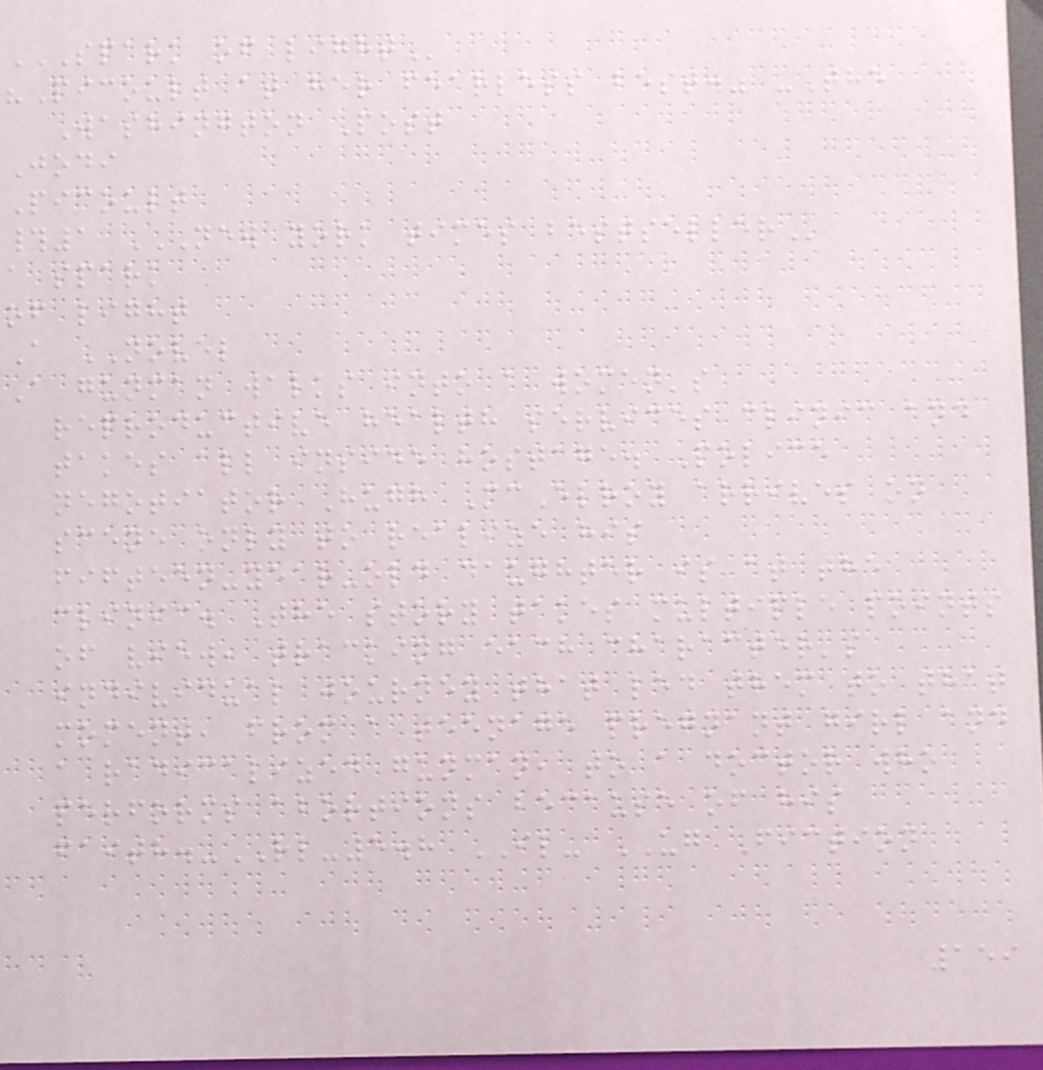SPARK OF LIGHT
"Picoult at her fearless best." -The
Washington Post
Jodi
Picoult
#1 NEW YORK TIMES BESTSELLER
a spark
of light
A NOVEL
A gunman walks into a women's
reproductive health services clinic and
takes all inside hostage. Police
negotiator Hugh McElroy arrives on
scene only to realize his
fifteen-year-old daughter is at the
clinic. The story takes multiple points
of view, tracking each character's
individual journey that led them to that
moment, from a teenage pregnant girl and
a radicalized gunman, to a doctor who
performs abortions because of his
faith.-RL-5.8 IL- UG Fiction
159
